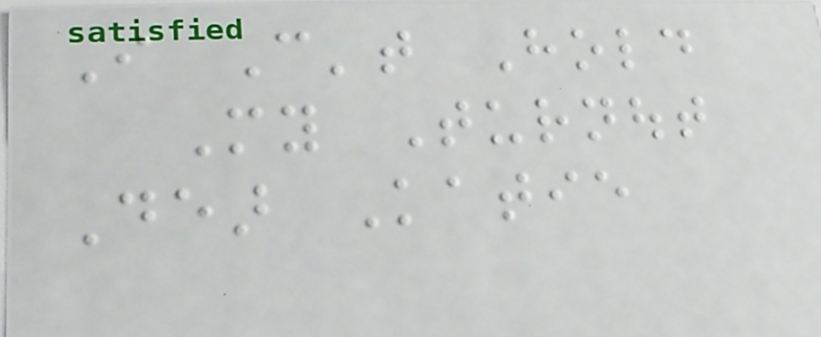I Can't Hold
My Turnout
Dear Katie
